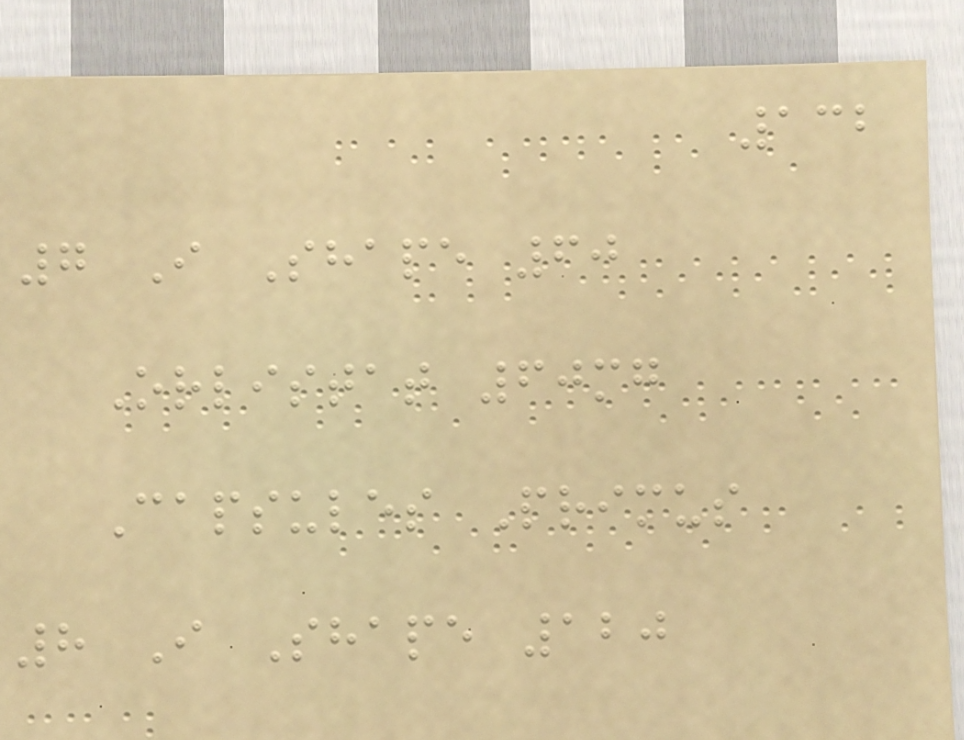132
7 I Shape 60
Orlistat 60mg
Capsules Primus
8 I Shape 120
